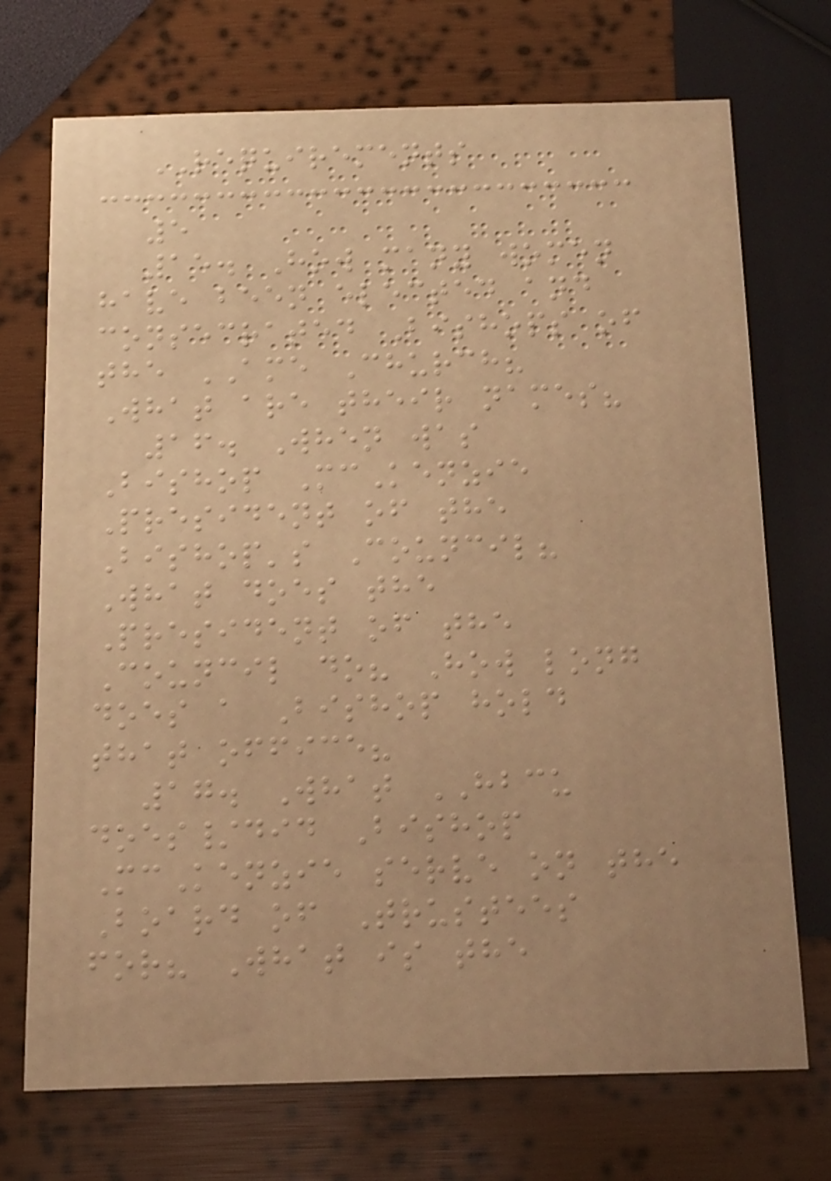REQUIREMENTS
5
15. How many women
have been elected and
consecrated Bishops of
the AME Church?
What are their names?
16. When was
Bishop McKenzie
President of the
Bishop's Council?
What does the
President of the
Council do? How long
does a Bishop hold
that office?
17. What HBCU
does/did Bishop
McKenzie serve on the
Board of Trustees
for? What is the
